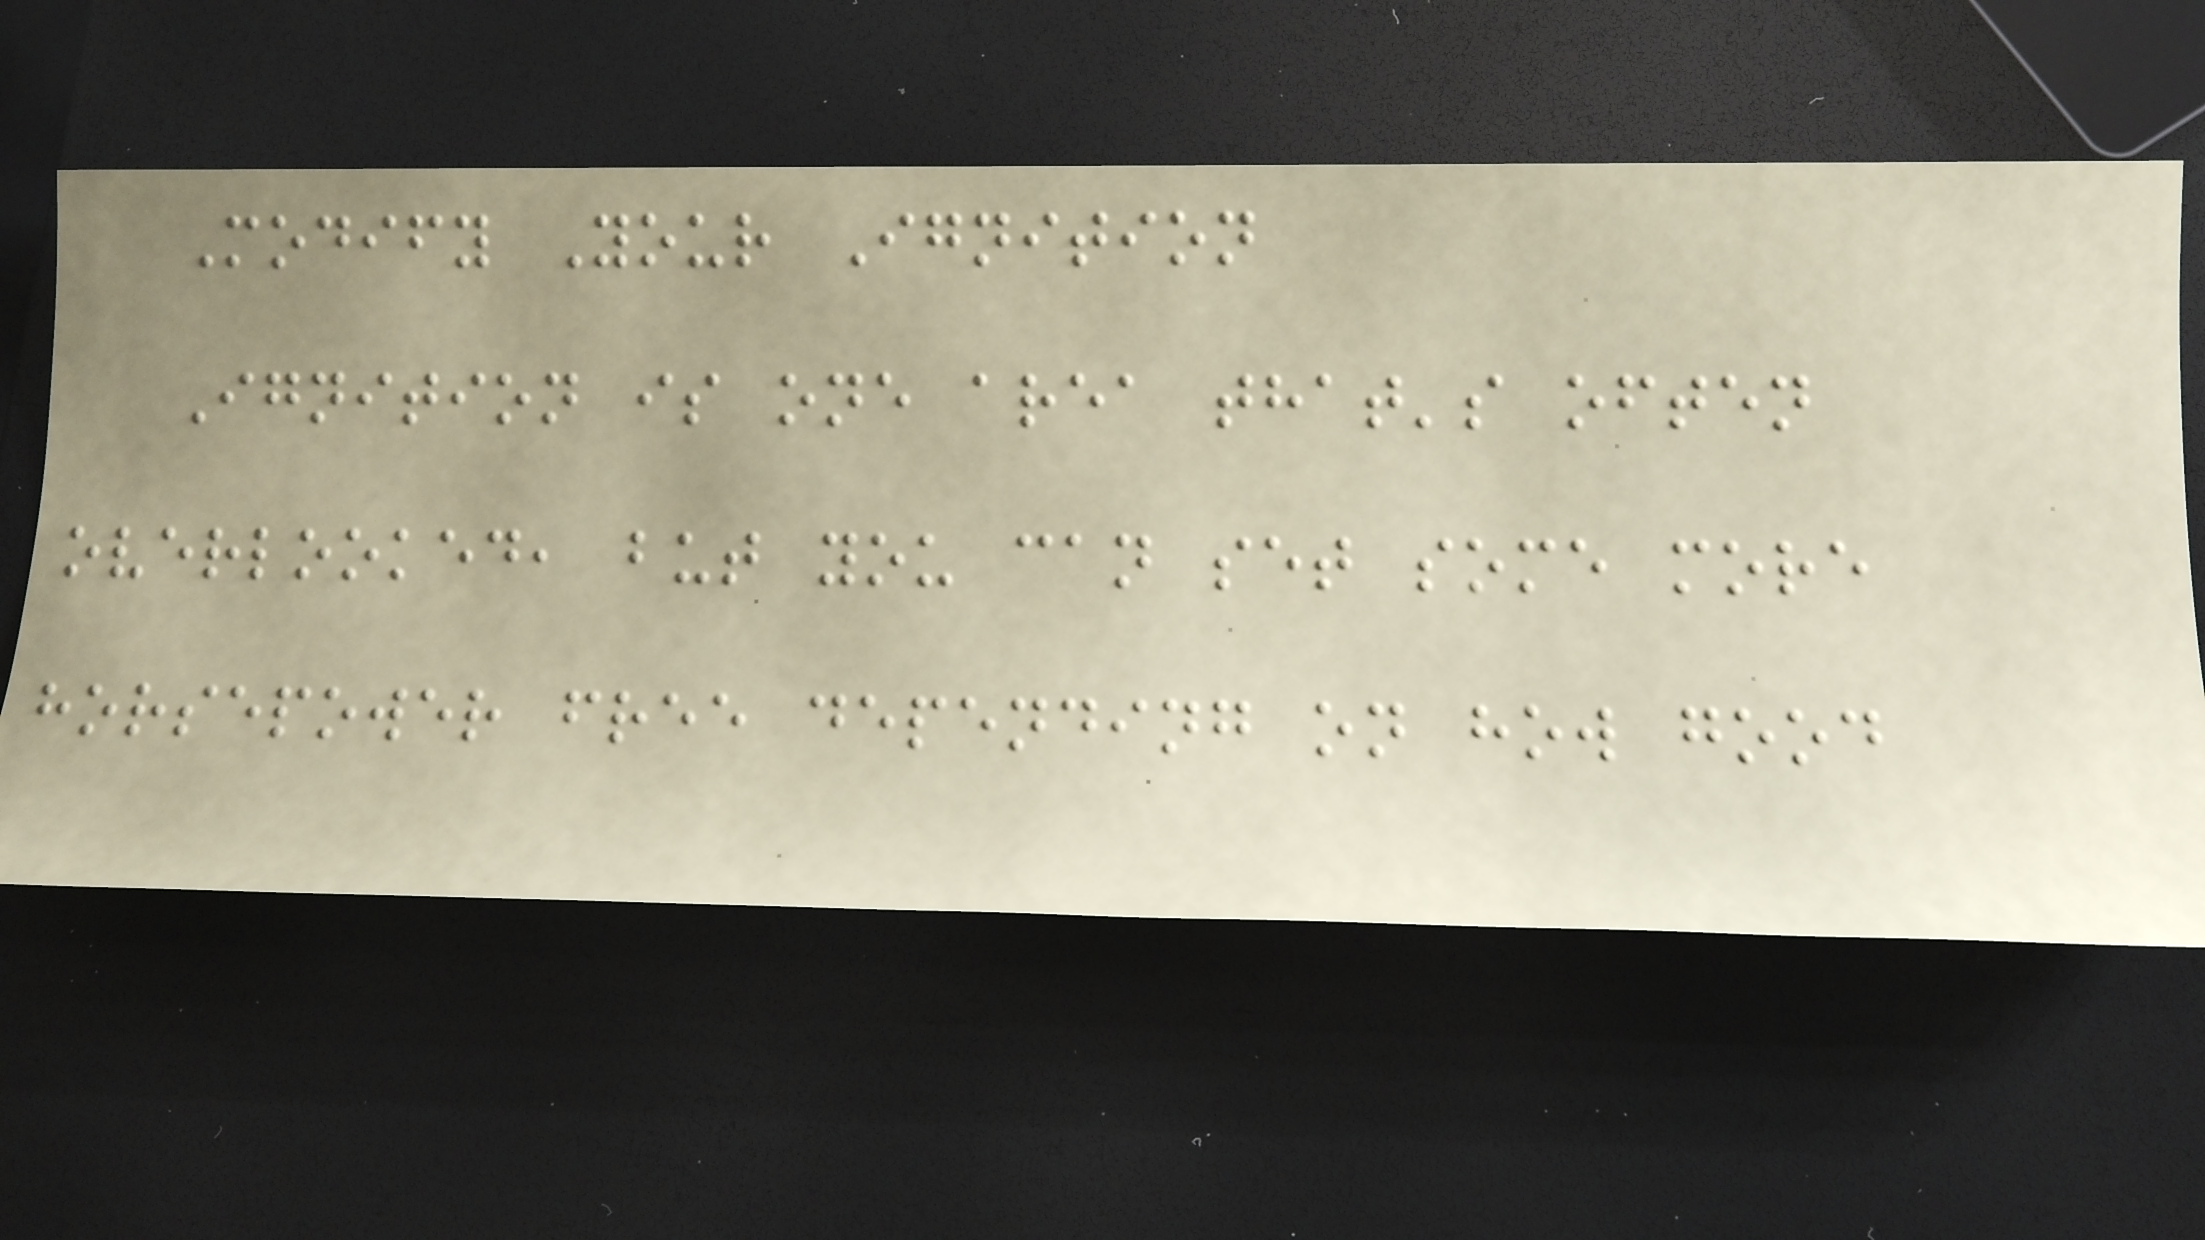Modify Your Ignition
Ignition is one area that's often
overlooked, but you can set some more
horsepower free depending on how good
